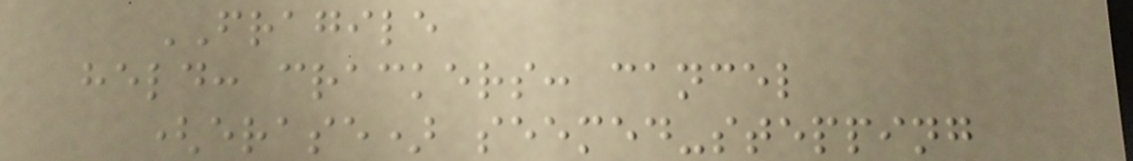FRAGILE
held: crackers: cancel
(erase) seemed-stepping
